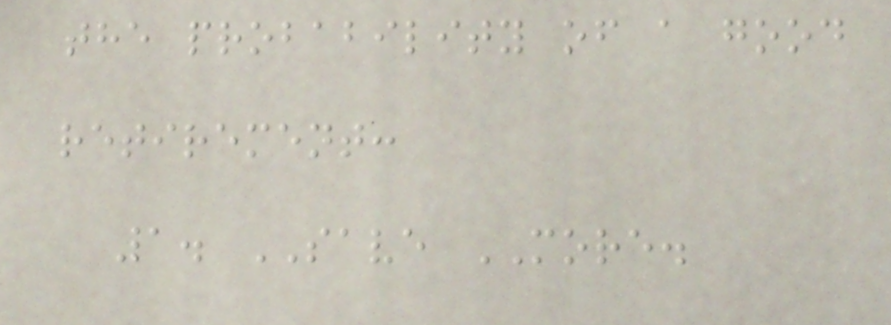the probability of a good
retirement:
1. SAVE MORE.
